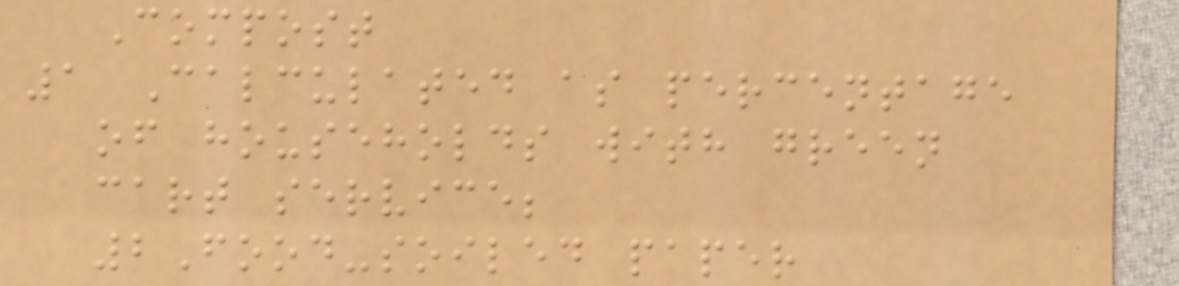Compost
1 Calculated as percentage
of households with green
cart service;
2Food-soiled paper
